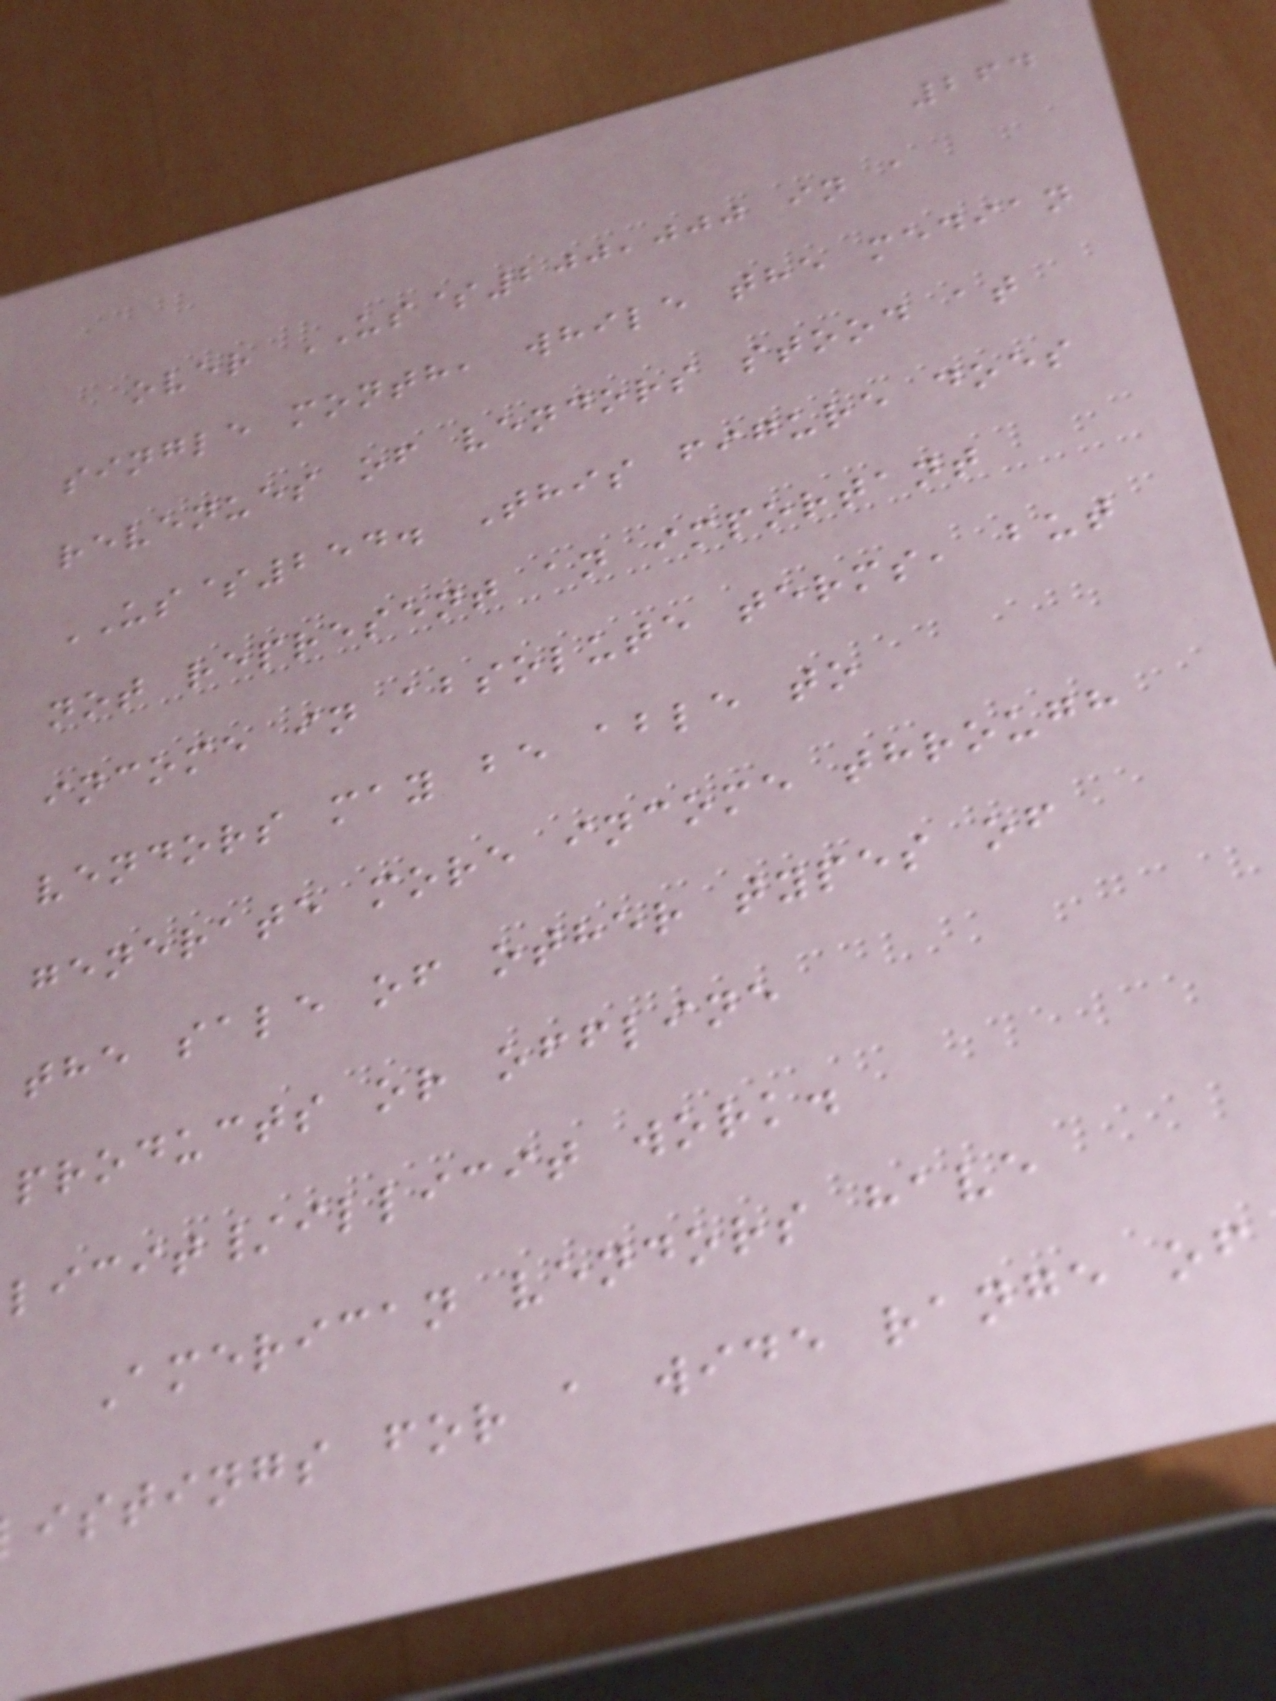264
over US$200,000 in a
single month, while the median
revenues of vendors stood at
US$254. This figure does
not represent an important
income in absolute terms, but
vendors may be able to
generate more income through
the sale of other types of
products or offline
licit/illicit work.
American vendors have
istings for a wide range of
